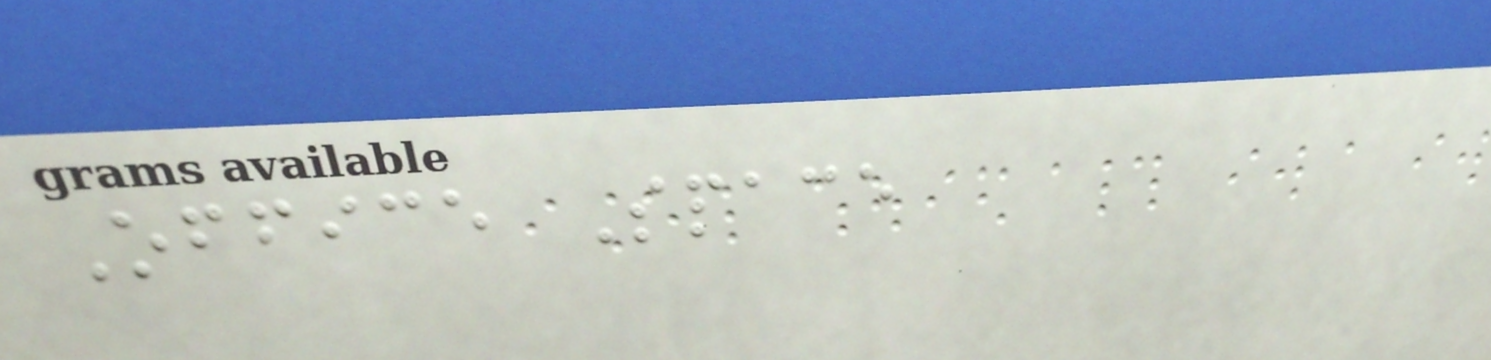Office Space
